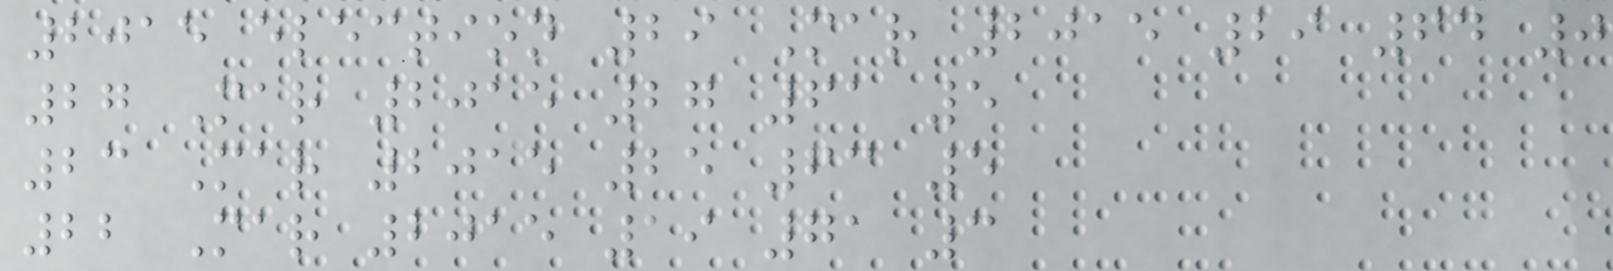2015 election 29 Mar 2015 29 64 0
27 Mar 2015 27 61 5
23 Mar 2015 25 63 5
22 Mar 2015 19 71 3
